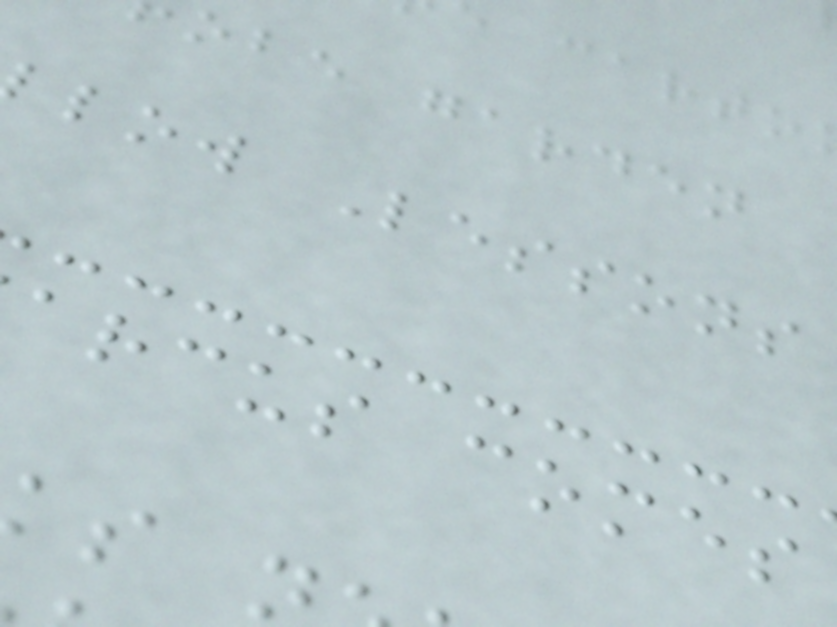obe garden
low Lessons
arcus comes
